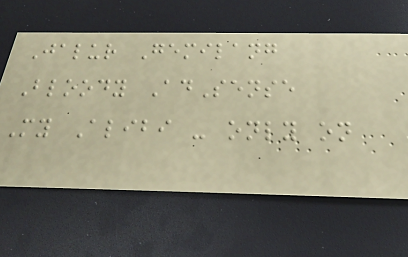Jalur Gemilang
Bloody AdSense
My Alibi - only on
